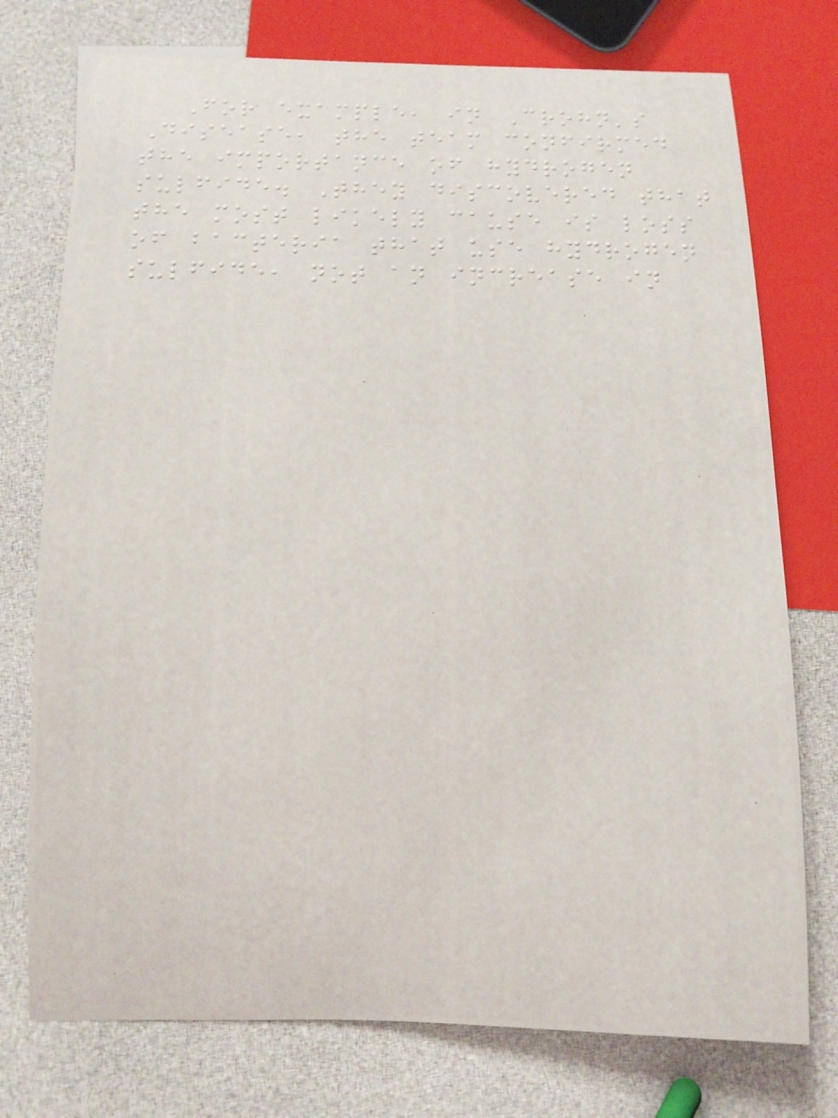For example, in Crohn's
Disease, the team confirmed
the importance of hydrogen
sulfide. They discovered that
the most likely cause is loss
of bacteria that use hydrogen
sulfide, not an increase in
